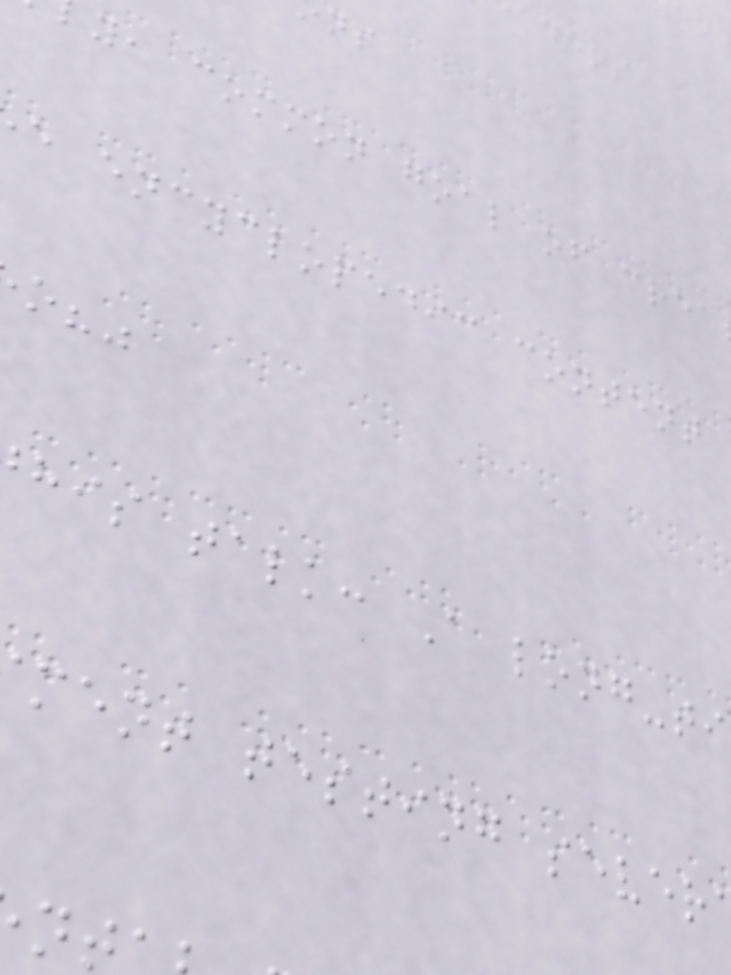y, common goal of crea
e encyclopedic content
his talk: A long-ti
ment testing sever
